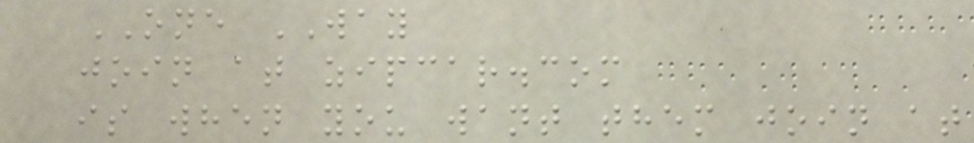ONE WAY
join at zipcar.com
is when you want them join at
